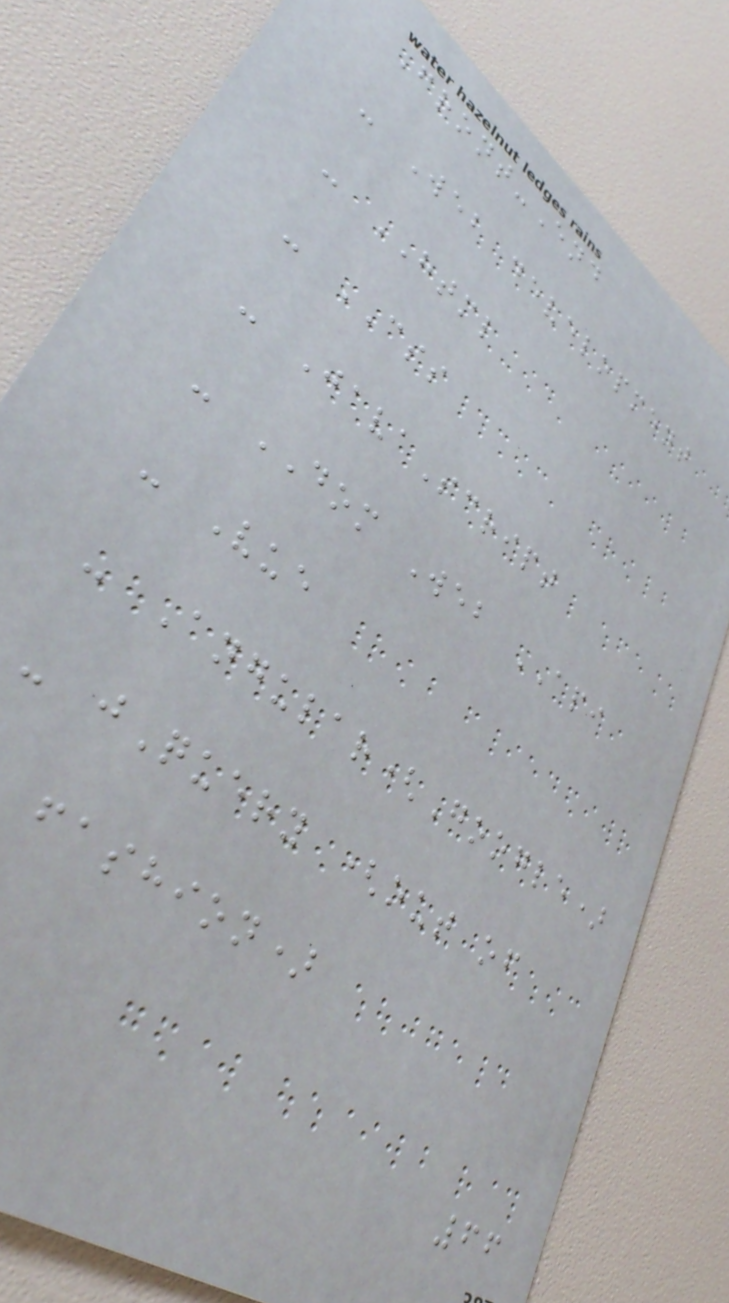Front-End
- Web development
- HTML
- CSS
- JavaScript
- DOM Web API
- Vue
- Angular(Google)
- jQuery (out of
fashion)
66
